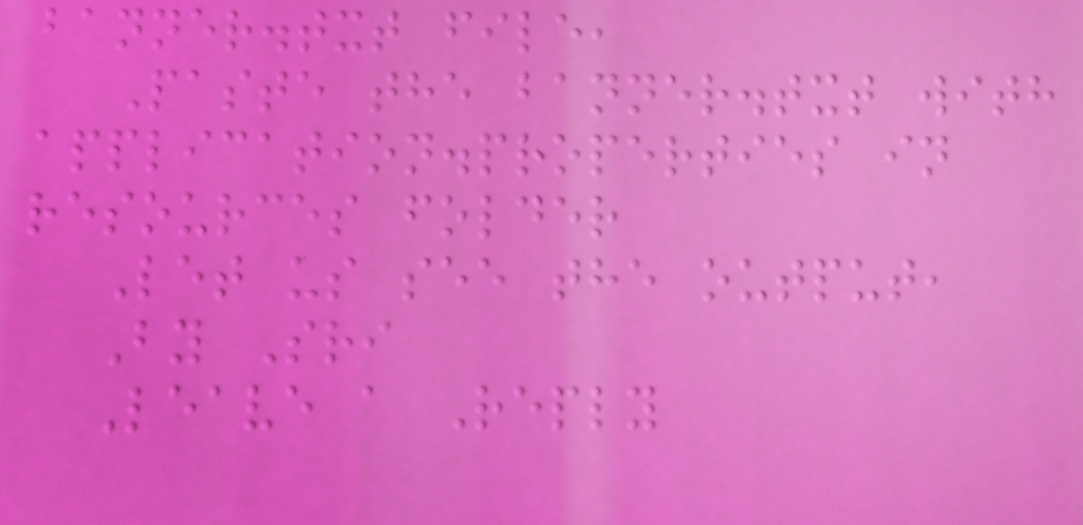banner.txt file,
Paste the banner.txt with
application.properties in
resources folder
Let us see the output,
By Sri
Leave a Reply
